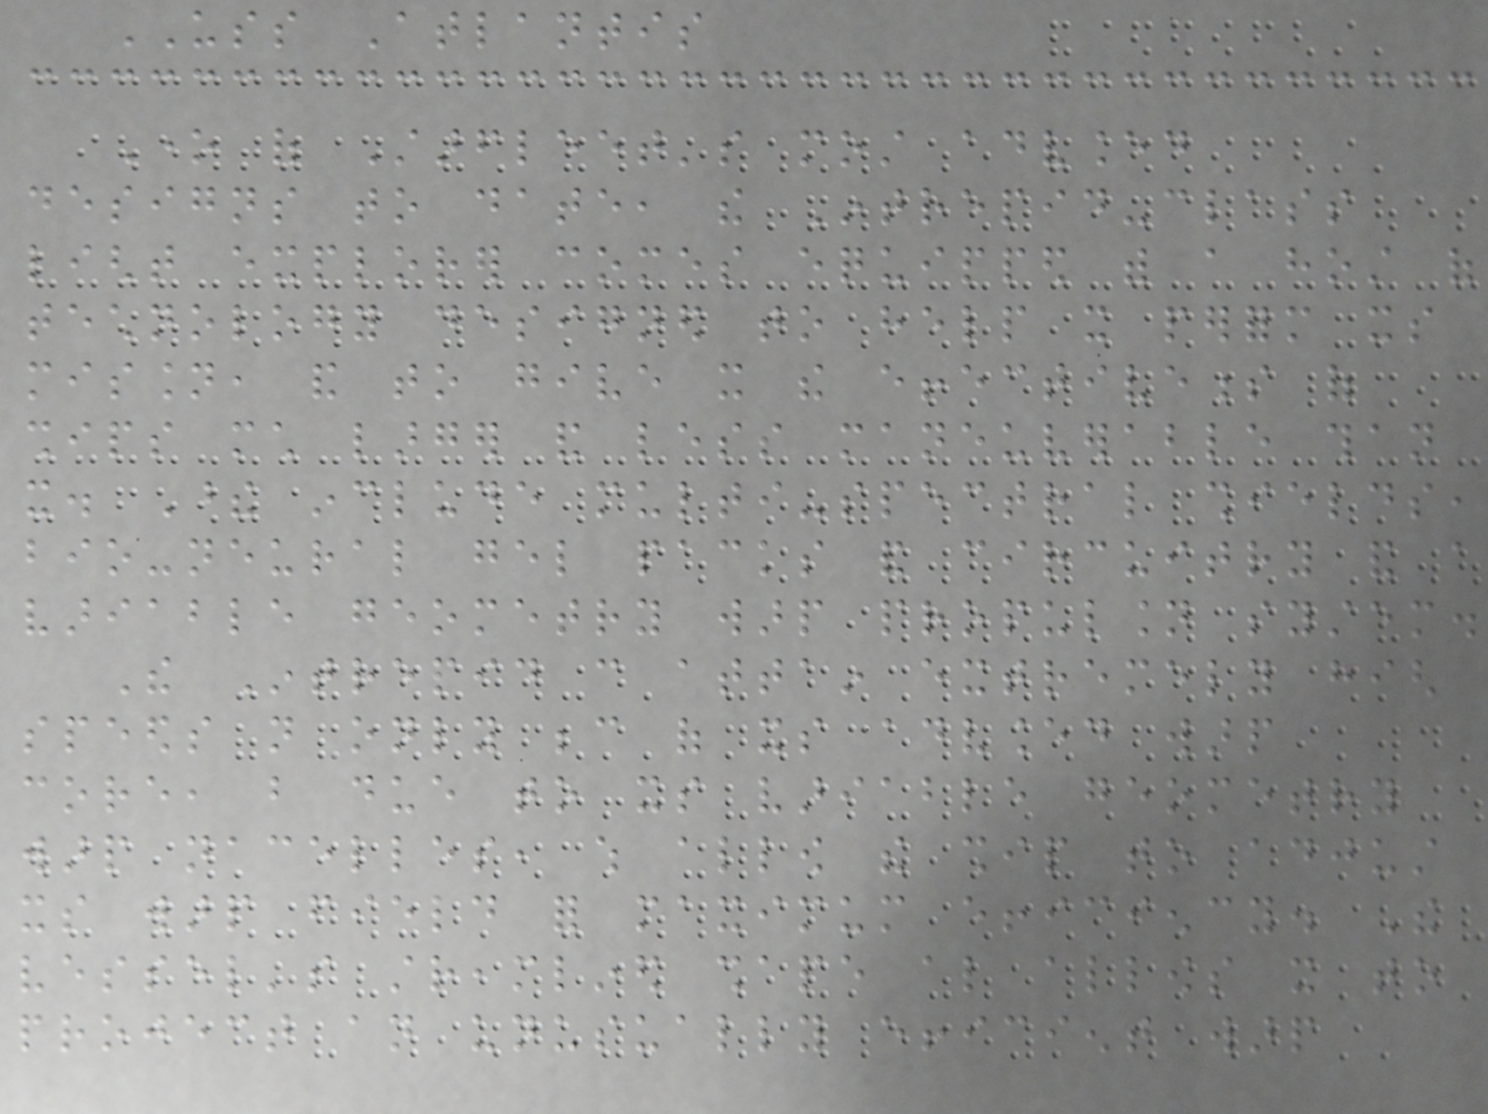USS Atlantis
One of Starfleet's most advanced
designs to date, the Intrepid-class
light explorer comes equipped with a host of
technology designed to help it perform its
mission, and to give it the effectiveness of
ships much larger and less maneuverable than
it. These include multi-spectral shields,
bio-neural gel packs and circuitry and a
variable geometry warp propulsion system.
The Intrepid can attain extremely high
speeds not only because of its advanced warp
core, but due to its variable geometry
warp nacelles, which allow the ship to adjust
its warp field for maximum efficiency. The
vessel's streamlined shape also allows it to
project an unusually efficient warp
